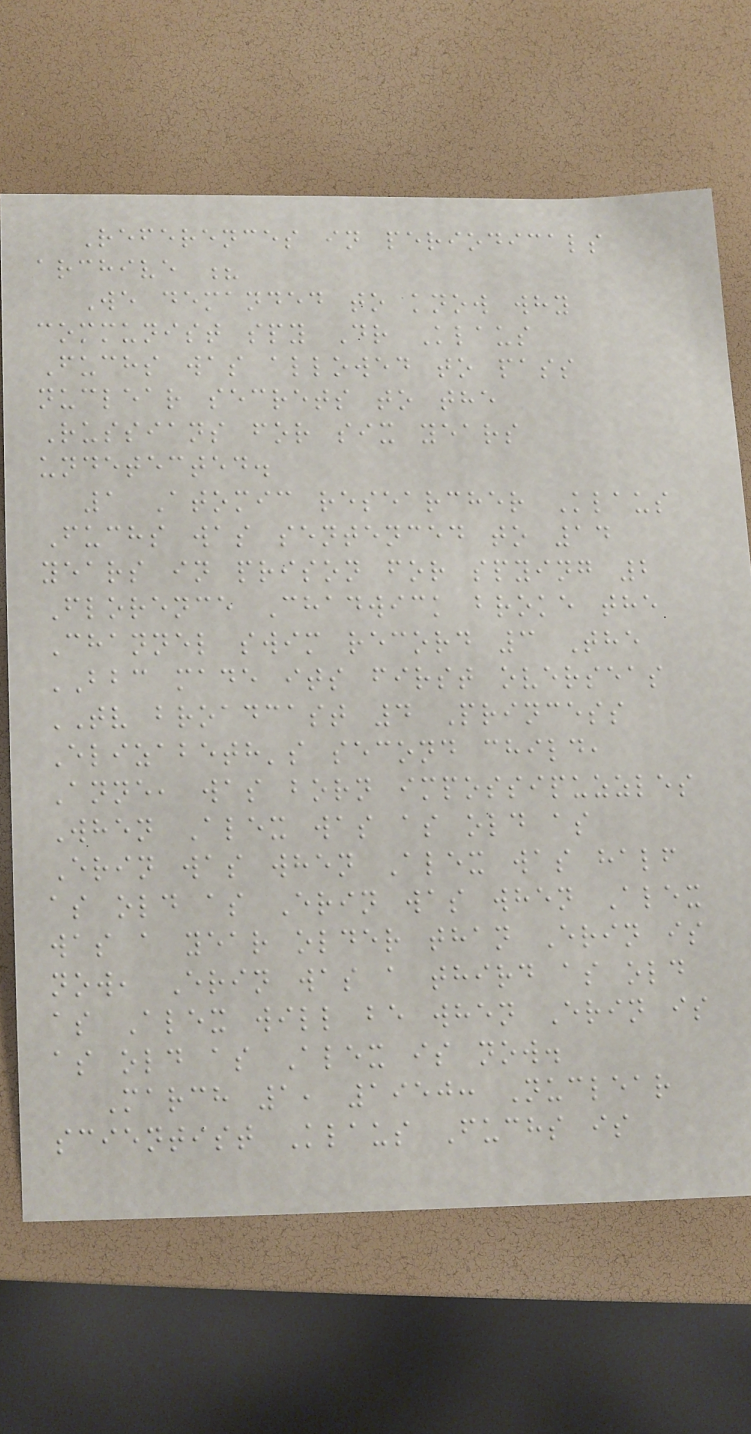References in periodicals
archive ?
We demanded to know why
communist spy Dr Klaus
Fuchs was allowed to pass
nuclear secrets to the
Russians for six years
undetected.
1 Atomic researcher Klaus
Fuchs was sentenced to 14
years in prison for spying 2
Florence Chadwick broke the
Channel swim record 3 The
BBC made its first overseas
TV broadcast 4 Princess
Elizabeth's second child,
Anne, was born impossipuzzles
When Alex was as old as
Erin was when Alex was half
as old as Erin was when Alex
was a year older than Erin is
now, Erin was a third as old
as Alex will be when Erin is
as old as Alex is now.
March 1, 1950: Nuclear
scientist Klaus Fuchs is
